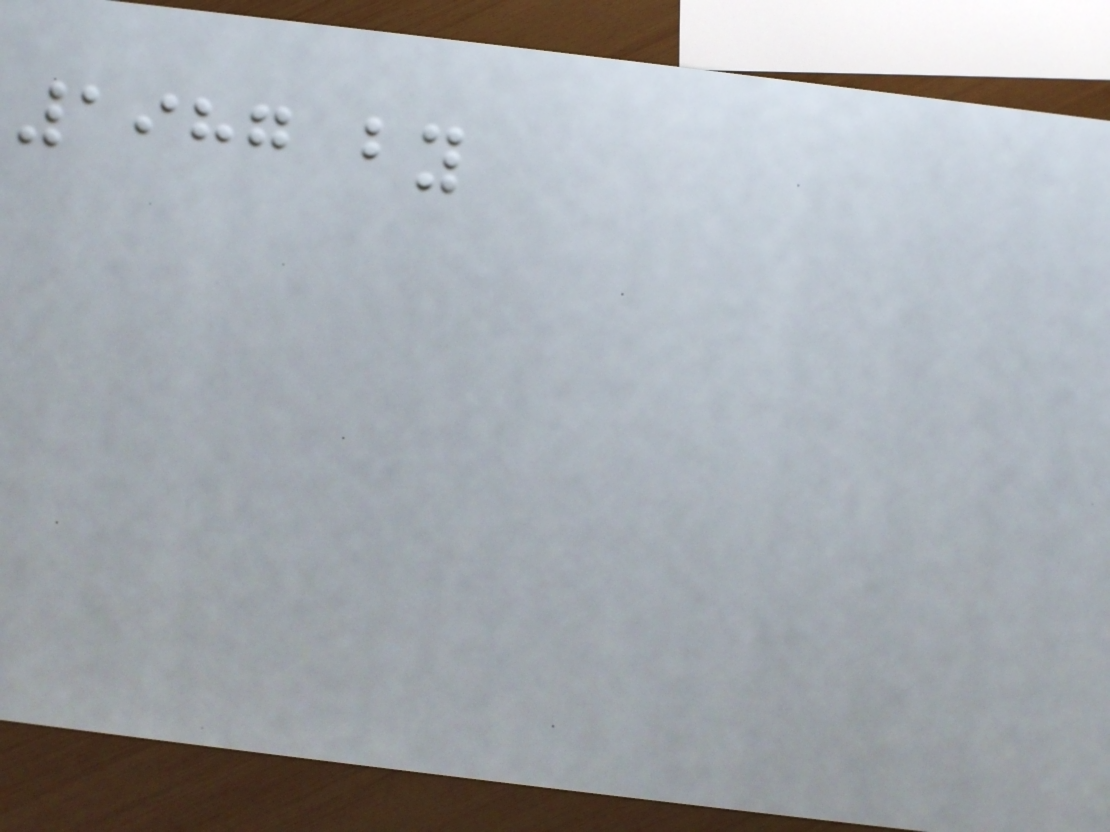1987 by
